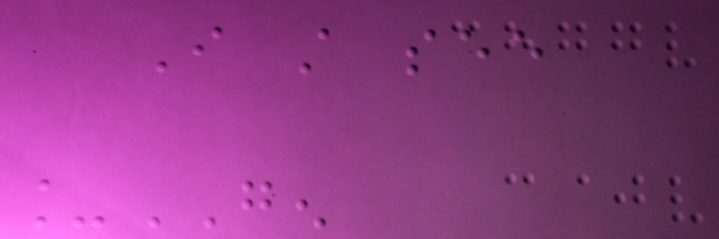I still see
_GEN
